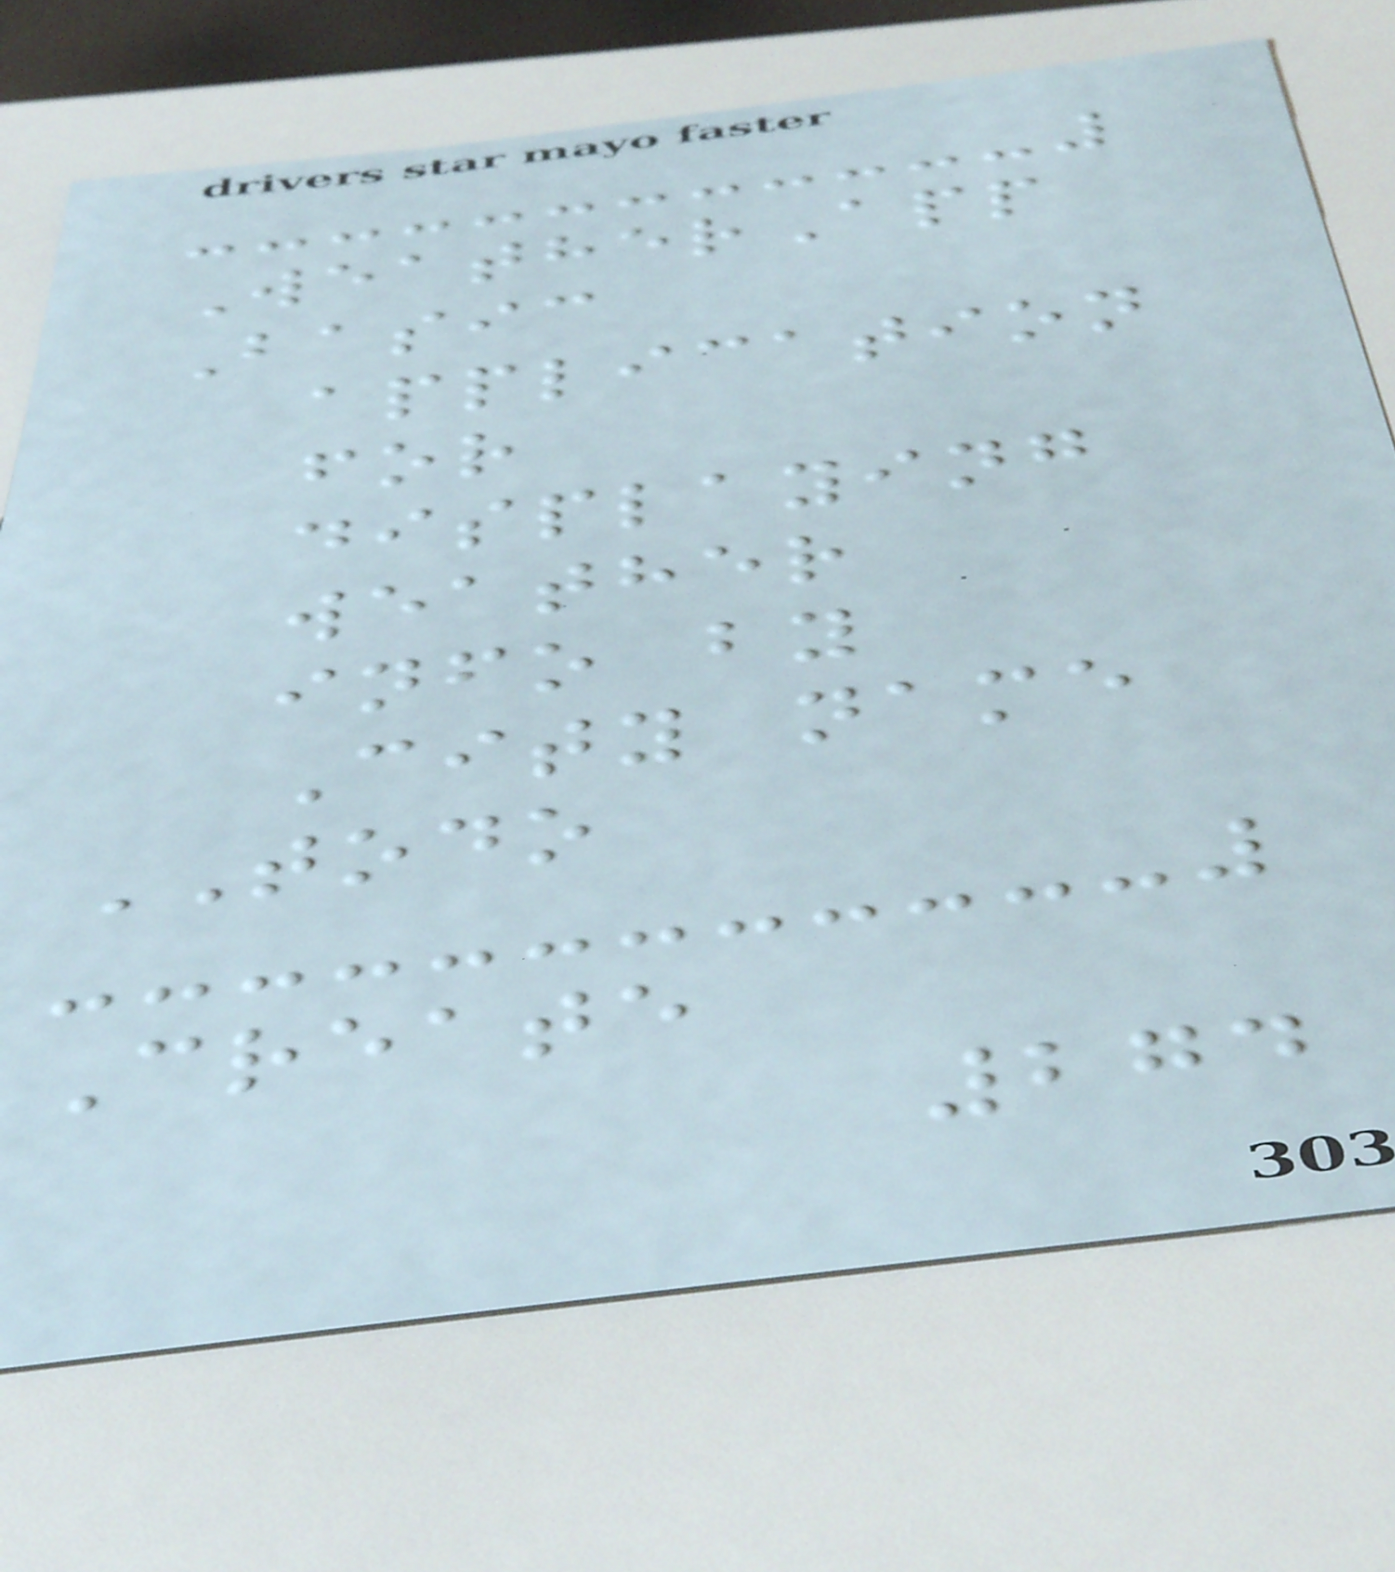WeatherApp
Basic
application
for
displaying
weather
info by
City name
TODO
Create
274
